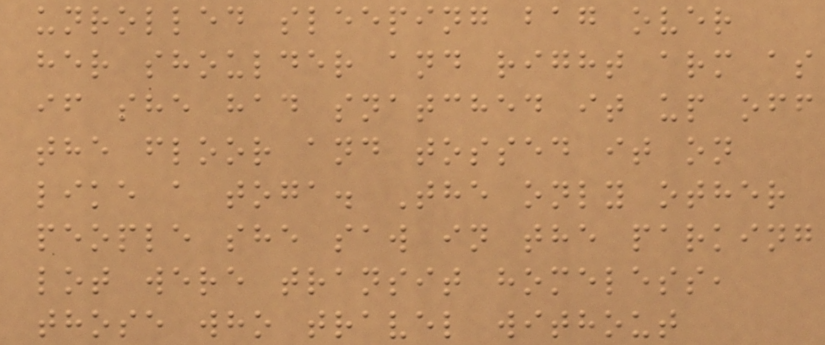unrolled sleeping bag over
her shoulder and right arm as
if she had snatched it up off
the floor and tossed it on
like a toga. The only other
people she saw in the parking
lot were transit homeless,
those who travel without
